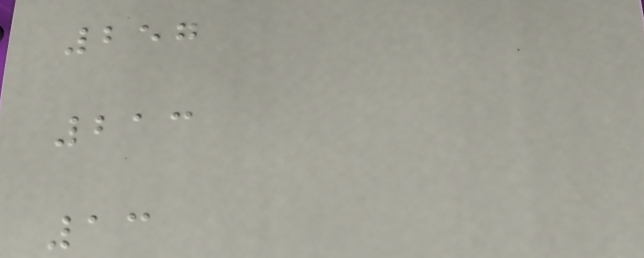257
213
13
